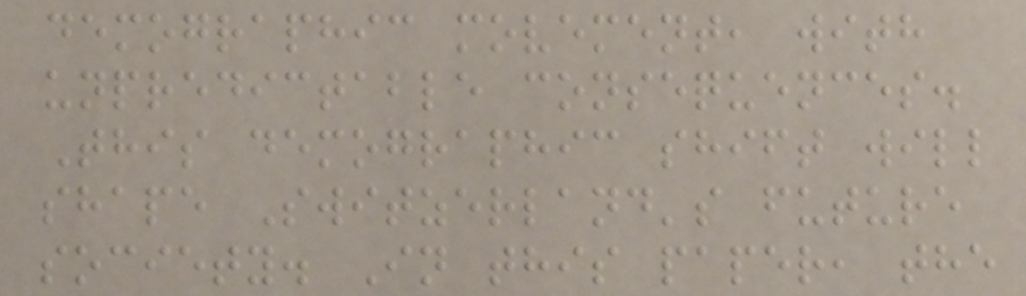demographic movement, with
unpredictable consequences.
This demographic shift will
shape Switzerland's future
society. In this paper, the
